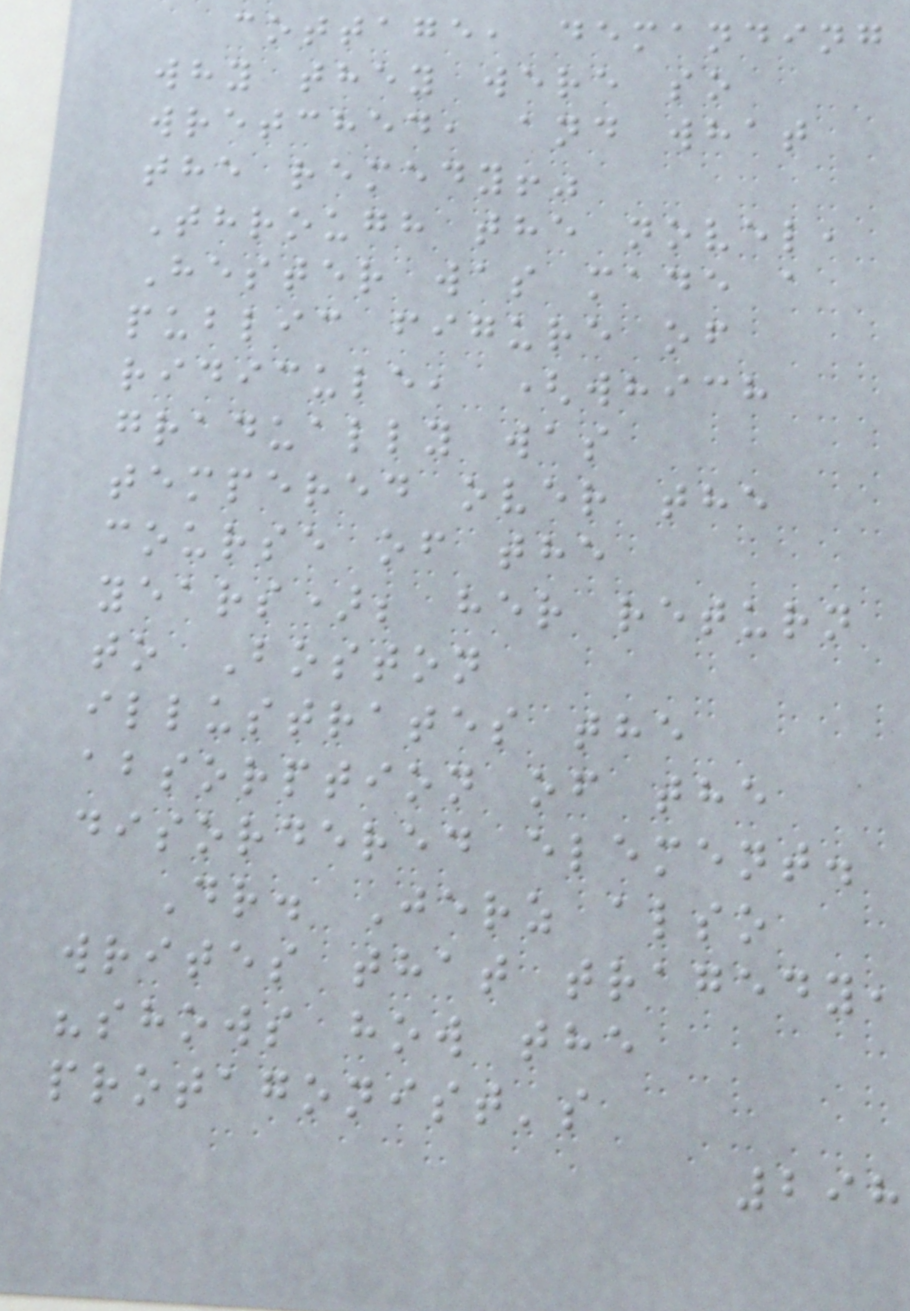cottage, demanding
why they were so
wretched, and what
the remedy!"
Through the novel,
Hester was made a
public figure of
ridicule, (which
gradually was
tempered over the
course of the
years); her return
to Boston
illustrates the
absorption of the
disordered element.
Dr. Jerz also
writes that tragedy,
"shows how the
protagonist's
298
